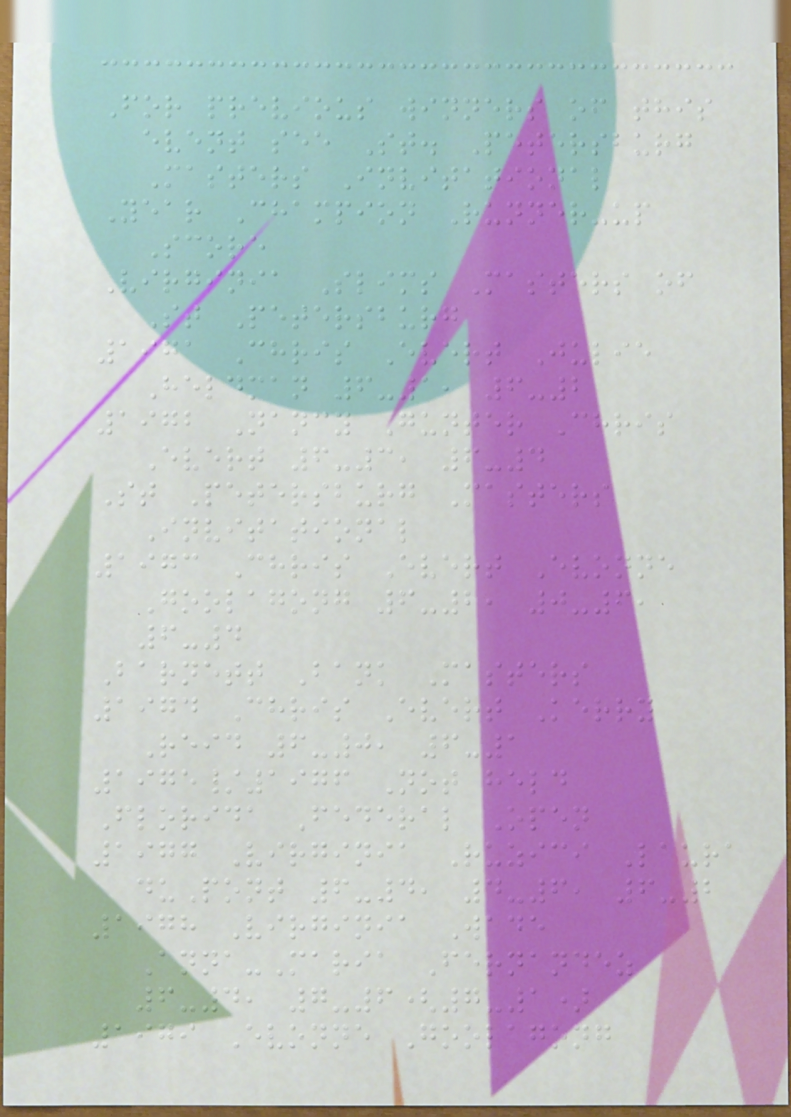For previous winners of this
event see St. Petersburg
Masters Invitational
Year Champion Runner-up
Score
Virginia Slims Masters of
St Petersburg
1971 Chris Evert Julie
Heldman 6-1, 6-2
1972 Nancy Gunter Chris
Evert 6-3, 6-4
St Petersburg Masters
Invitational
1973 Chris Evert Evonne
Goolagong 6-2, 0-6,
6-4
Barnett Bank Masters
1974 Chris Evert Kerry
Reid 6-0, 6-1
1975/1976 Not held
Florida Federal Open
1977 Virginia Ruzici Laura
duPont 6-4, 4-6, 6-2
1978 Virginia Wade
Anna-Maria Fernandez
6-4, 7-6(7-1)
1979 Evonne Goolagong
